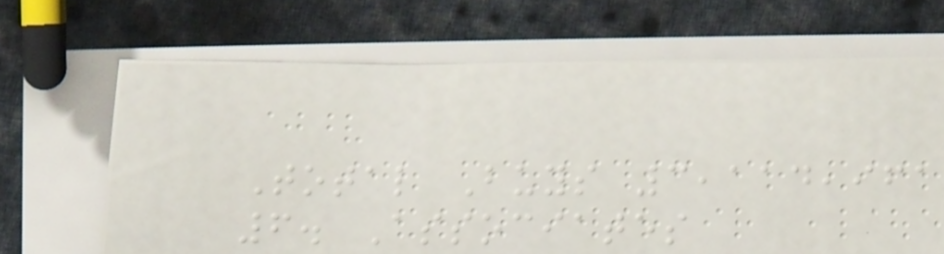Total Buys 3,114,961
6. Associates
